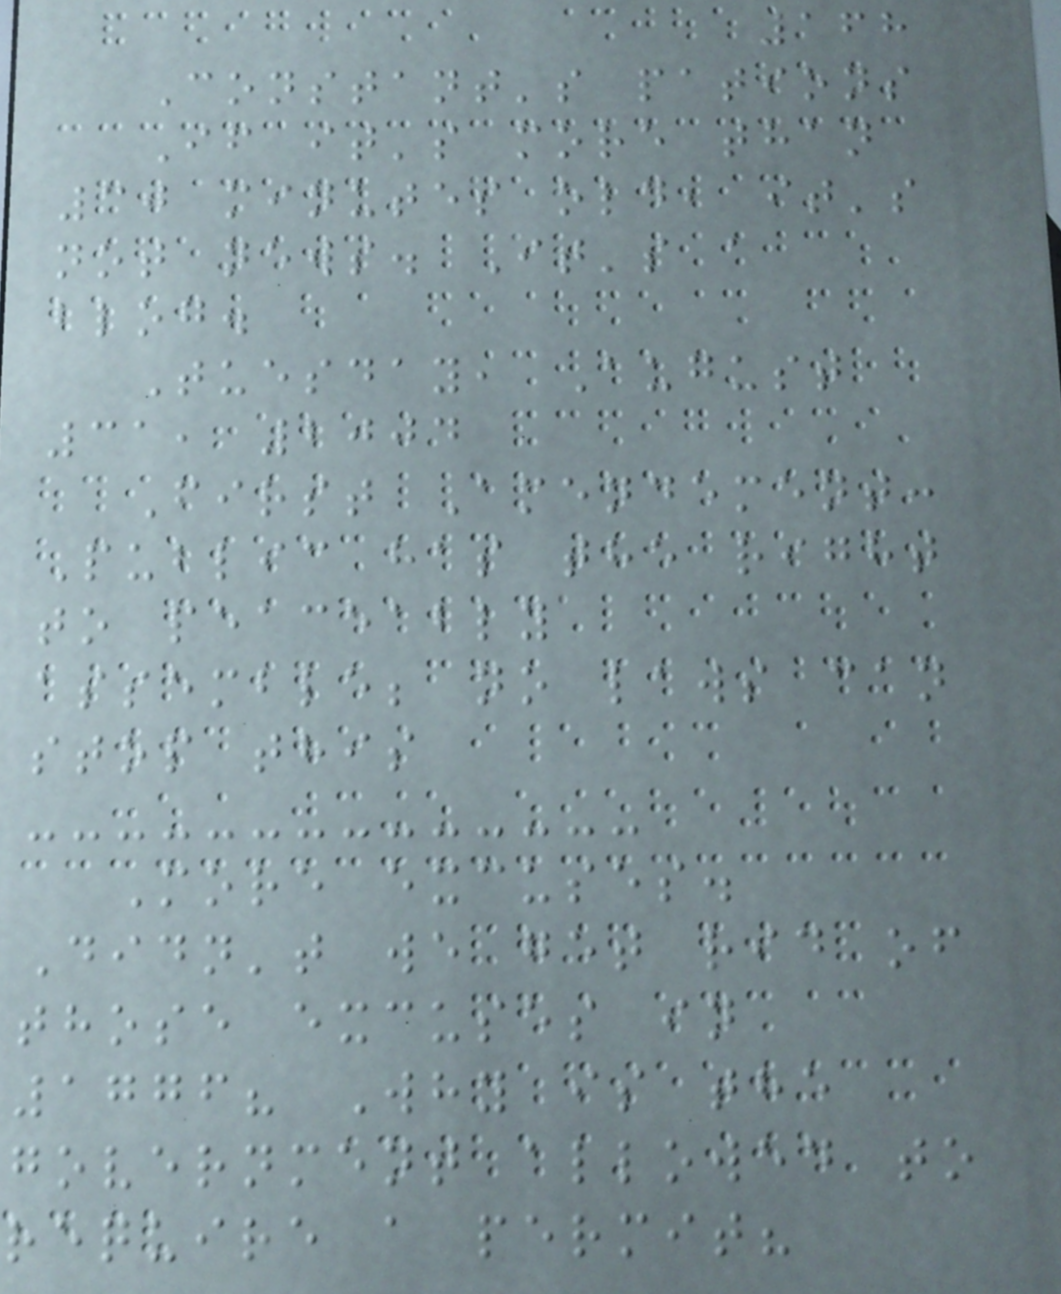168
Constant's pations
If it's more than
30 minutes old, it's
not news. It's a
blog.
Tuesday, August
31, 2004
First Amendement:
Public has the right
to peaceably
assemble; no laws can
stop this
More excuses.
Didn't we get rid of
those excuses in
1776? Why is the
government allowed to
require a permit?
